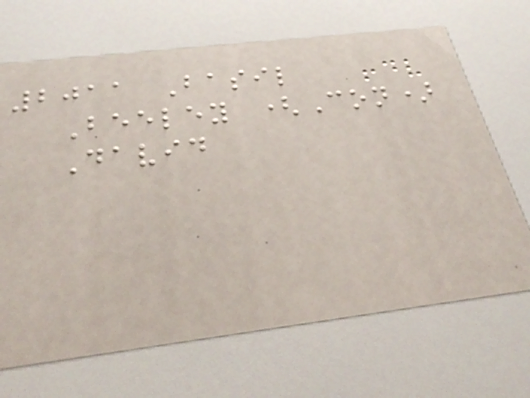2011 Basil
Beeley (Con)
David
